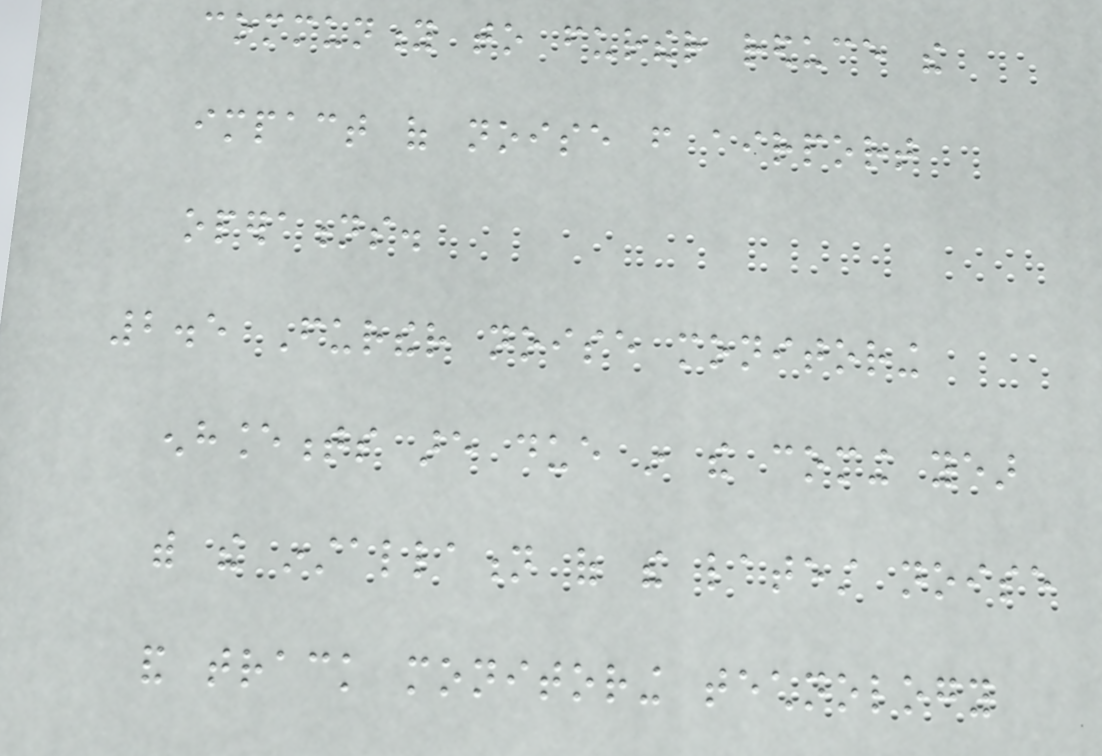community to further reduce the
impact of noise from airport
operations.
2.5 Further noise monitoring
enhancements are due in the coming year
with the installation of the latest noise
and track monitoring technology
